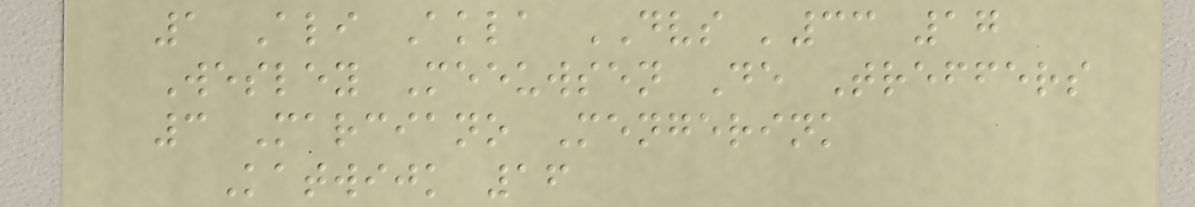1 Ali Akla DVS '33 17
Wesley Meeuwsen De Treffers
3 Marciano Mengerink
Katwijk 16
